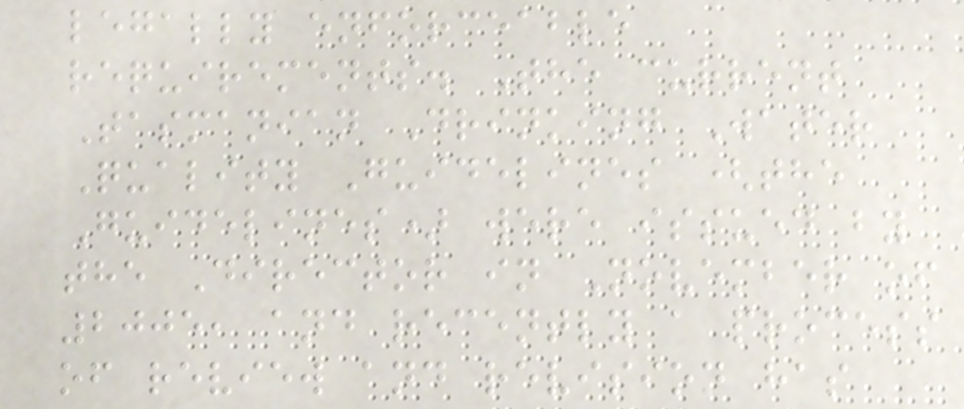legally enforceable
requirements. The current
Tasmanian Drinking Water
Quality Guidelines (the
Guidelines) were issued by
the Director in November of
2005, and recently a process
of review and revision has
